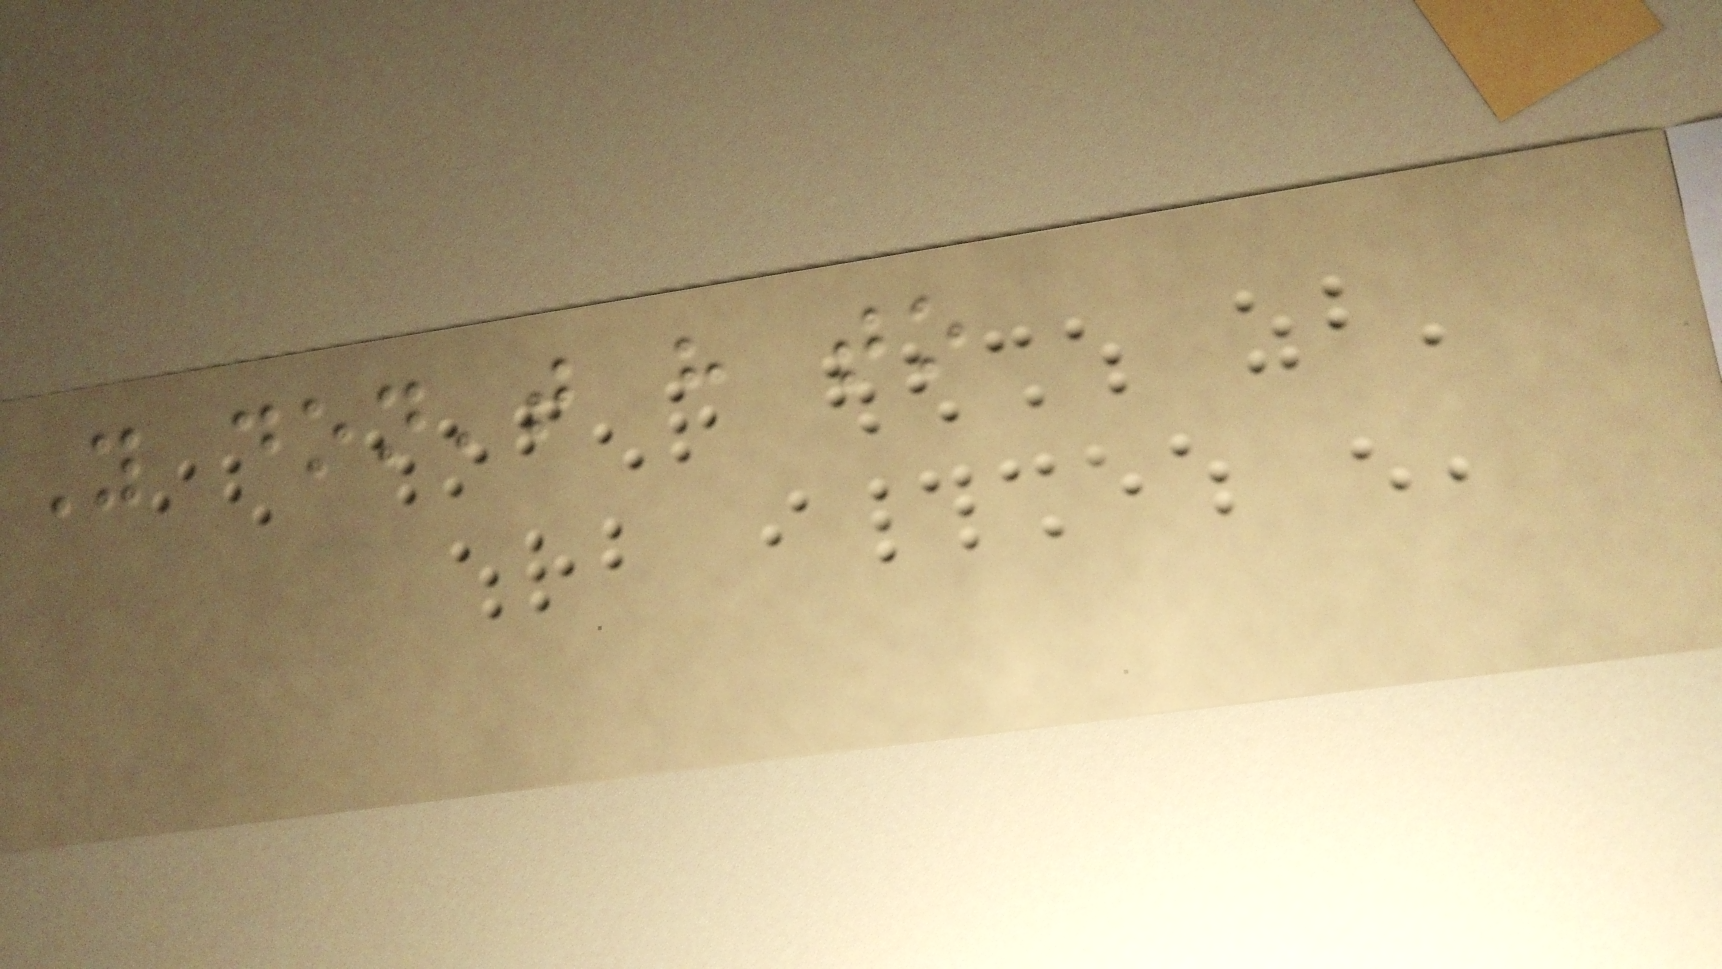You don't have to
